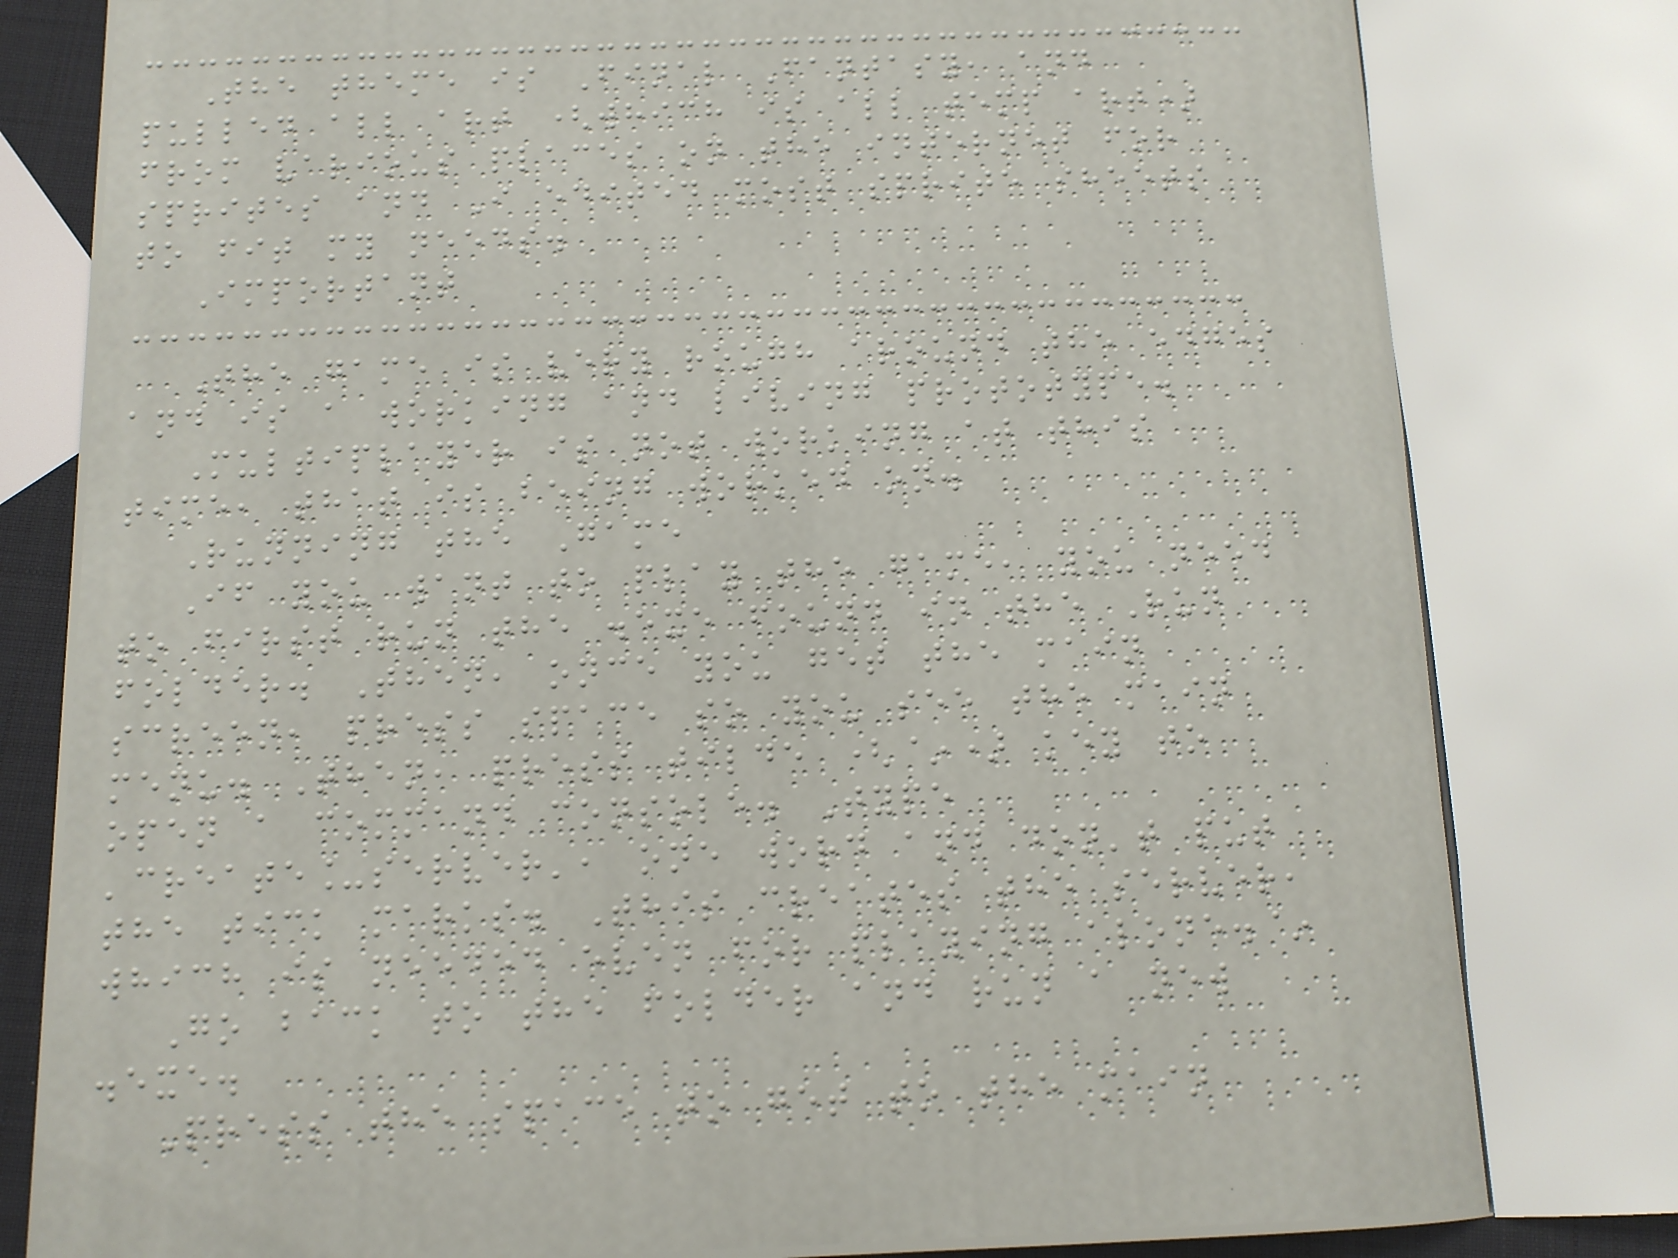The theme is Final Fantasy, and
pulled all art (which is all temp art)
from various places on the internet for
sprites and I edited most sprite sheets
to fit my needs.
Important
The game is very rough around the edges
and is a working and living prototype.
Multiplayer is not working at this
time, that is being worked on.
Running the Game
If you want to play the game, you need
to first run the .exe found in the Run
folder. Then, once you get the main
screen, press space so you see the main
menu. Then, press tilde (~) key to
open a command console. Type
'create_server', one word and don't put
the tick marks. This creates the server,
which is needed even for playing alone.~
Go back to the folder and run a new
.exe.
Press the space to get to the main
